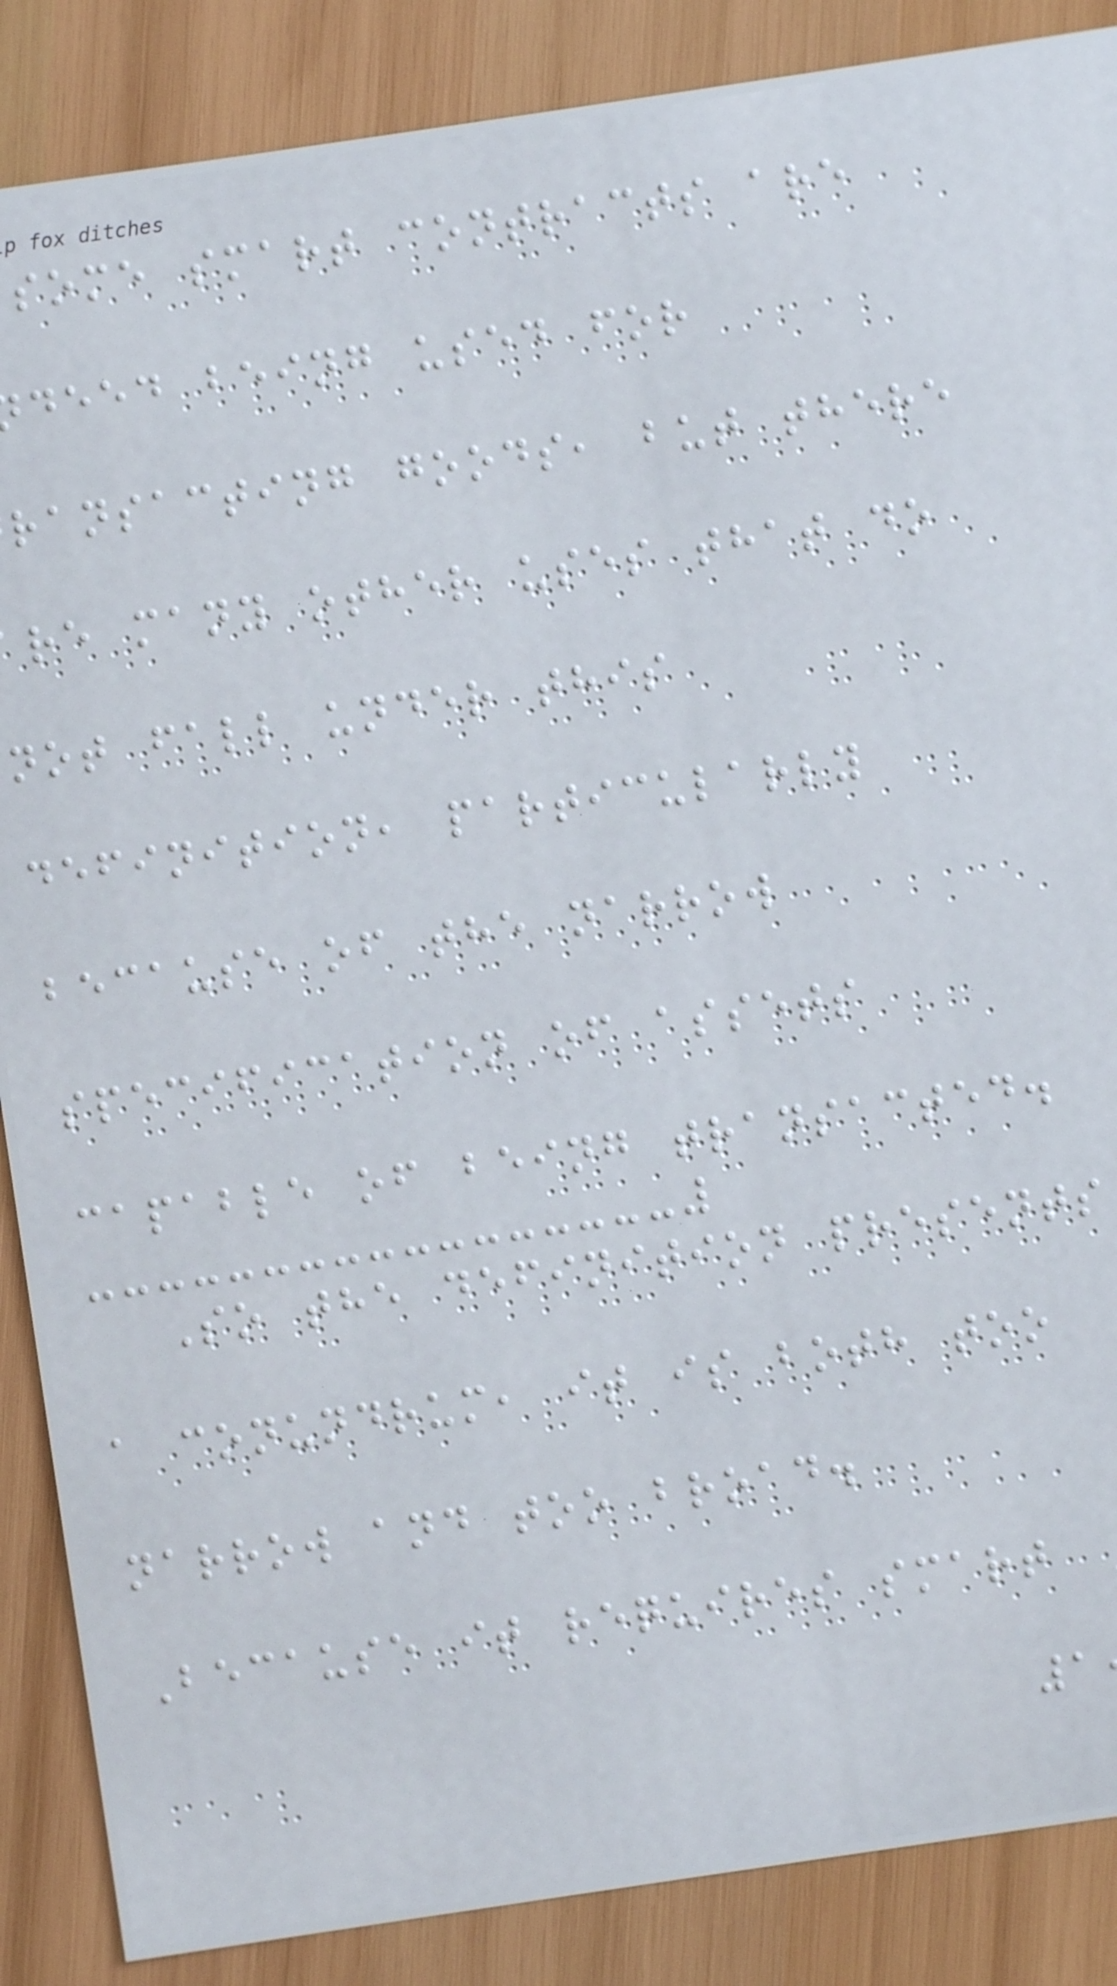some smart contracts are
deed being used for
ransacting goods, but there
re many other uses that do
not fall under this
definition, particularly
because of the narrow
specification of assets
capable of being transacted.
So the definition presents
a conundrum, it is both too
narrow and too broad.
Because it requires smart
